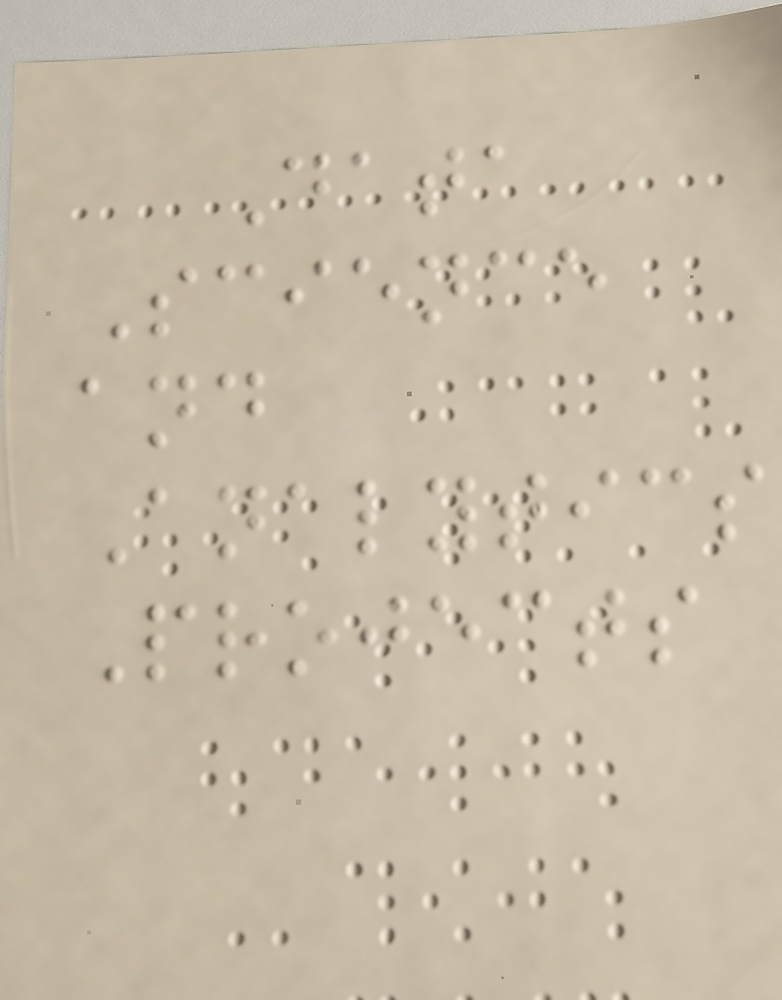Data
Science
and
Analytics
Projects
